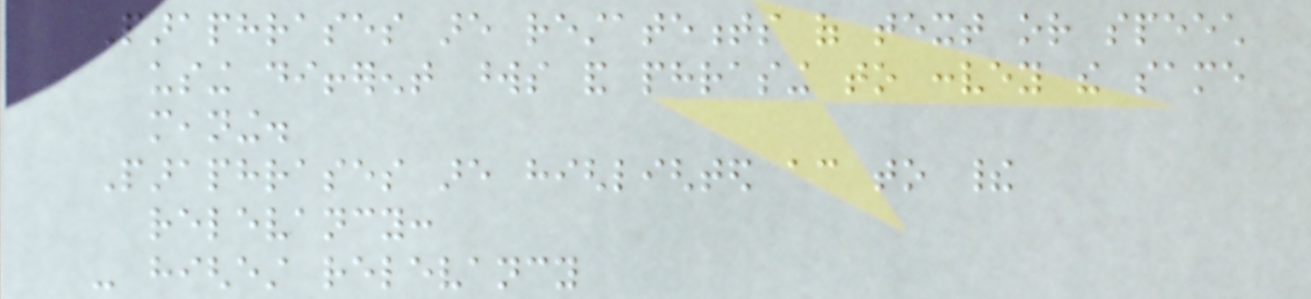Paraphrases are restatements of text or speech
using different words and phrasing to convey the same
meaning.
Paraphrases are highlighted according to their
relevancy:
- highest relevancy
